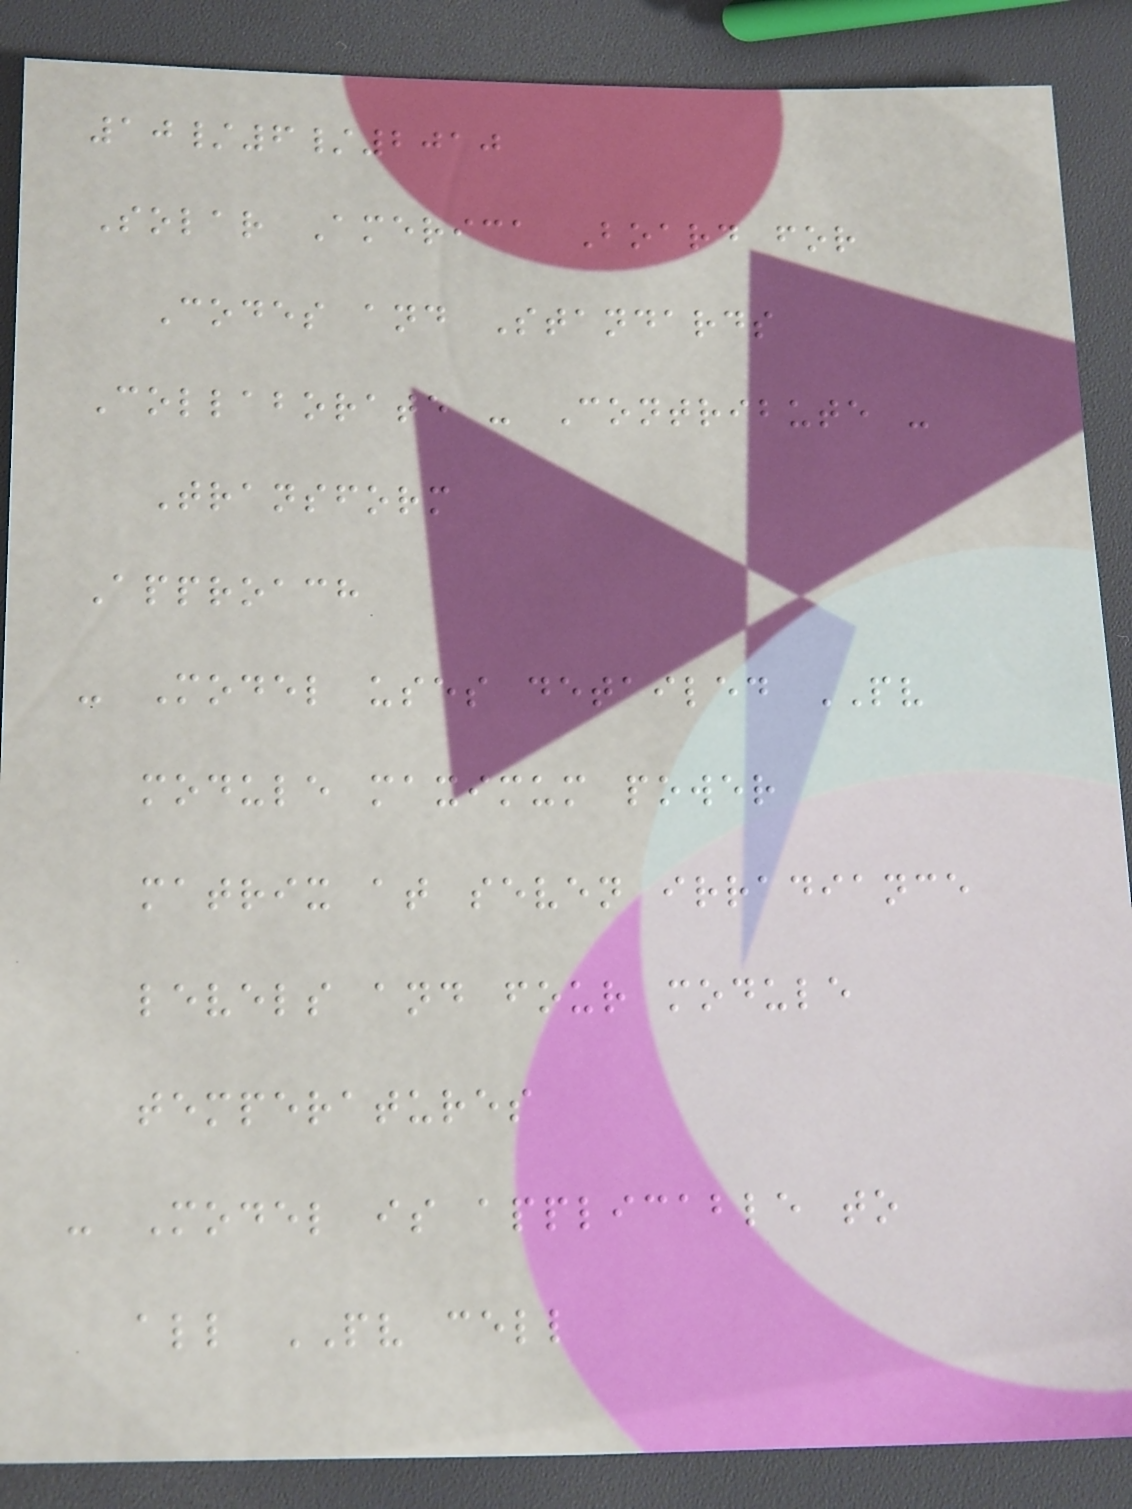10/6/2010
Solar America Board for
Codes and Standards
Collaborate - Contribute -
Transform
Approach
- Model uses detailed PV
module maximum power
matrix at seven irradiance
levels and four module
temperatures
- Model is applicable to
all PV cell
